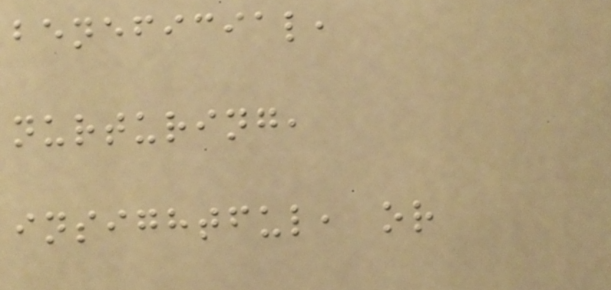beneficial,
nurturing,
insightful, or
